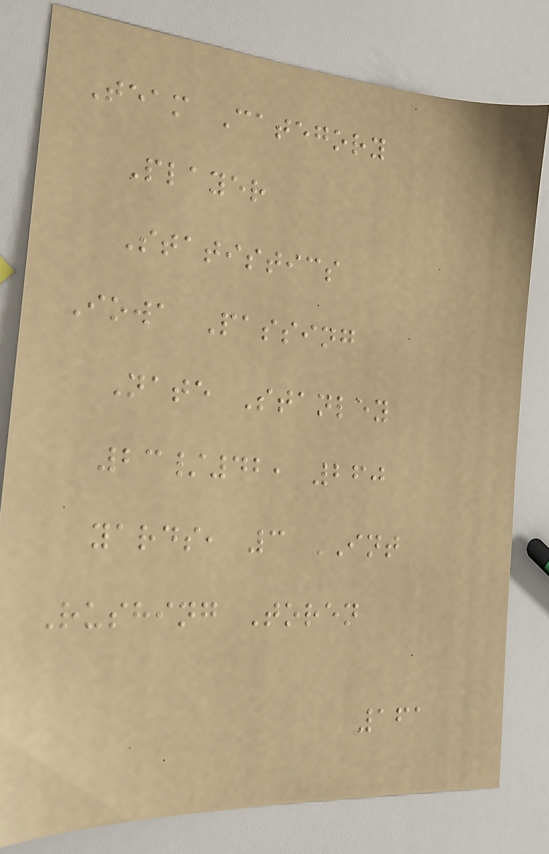Team Category
Player
Statistics
Iowa Passing
Nate Stanley
23/42, 260
yards, 3 INT
Rushing Toren
161
